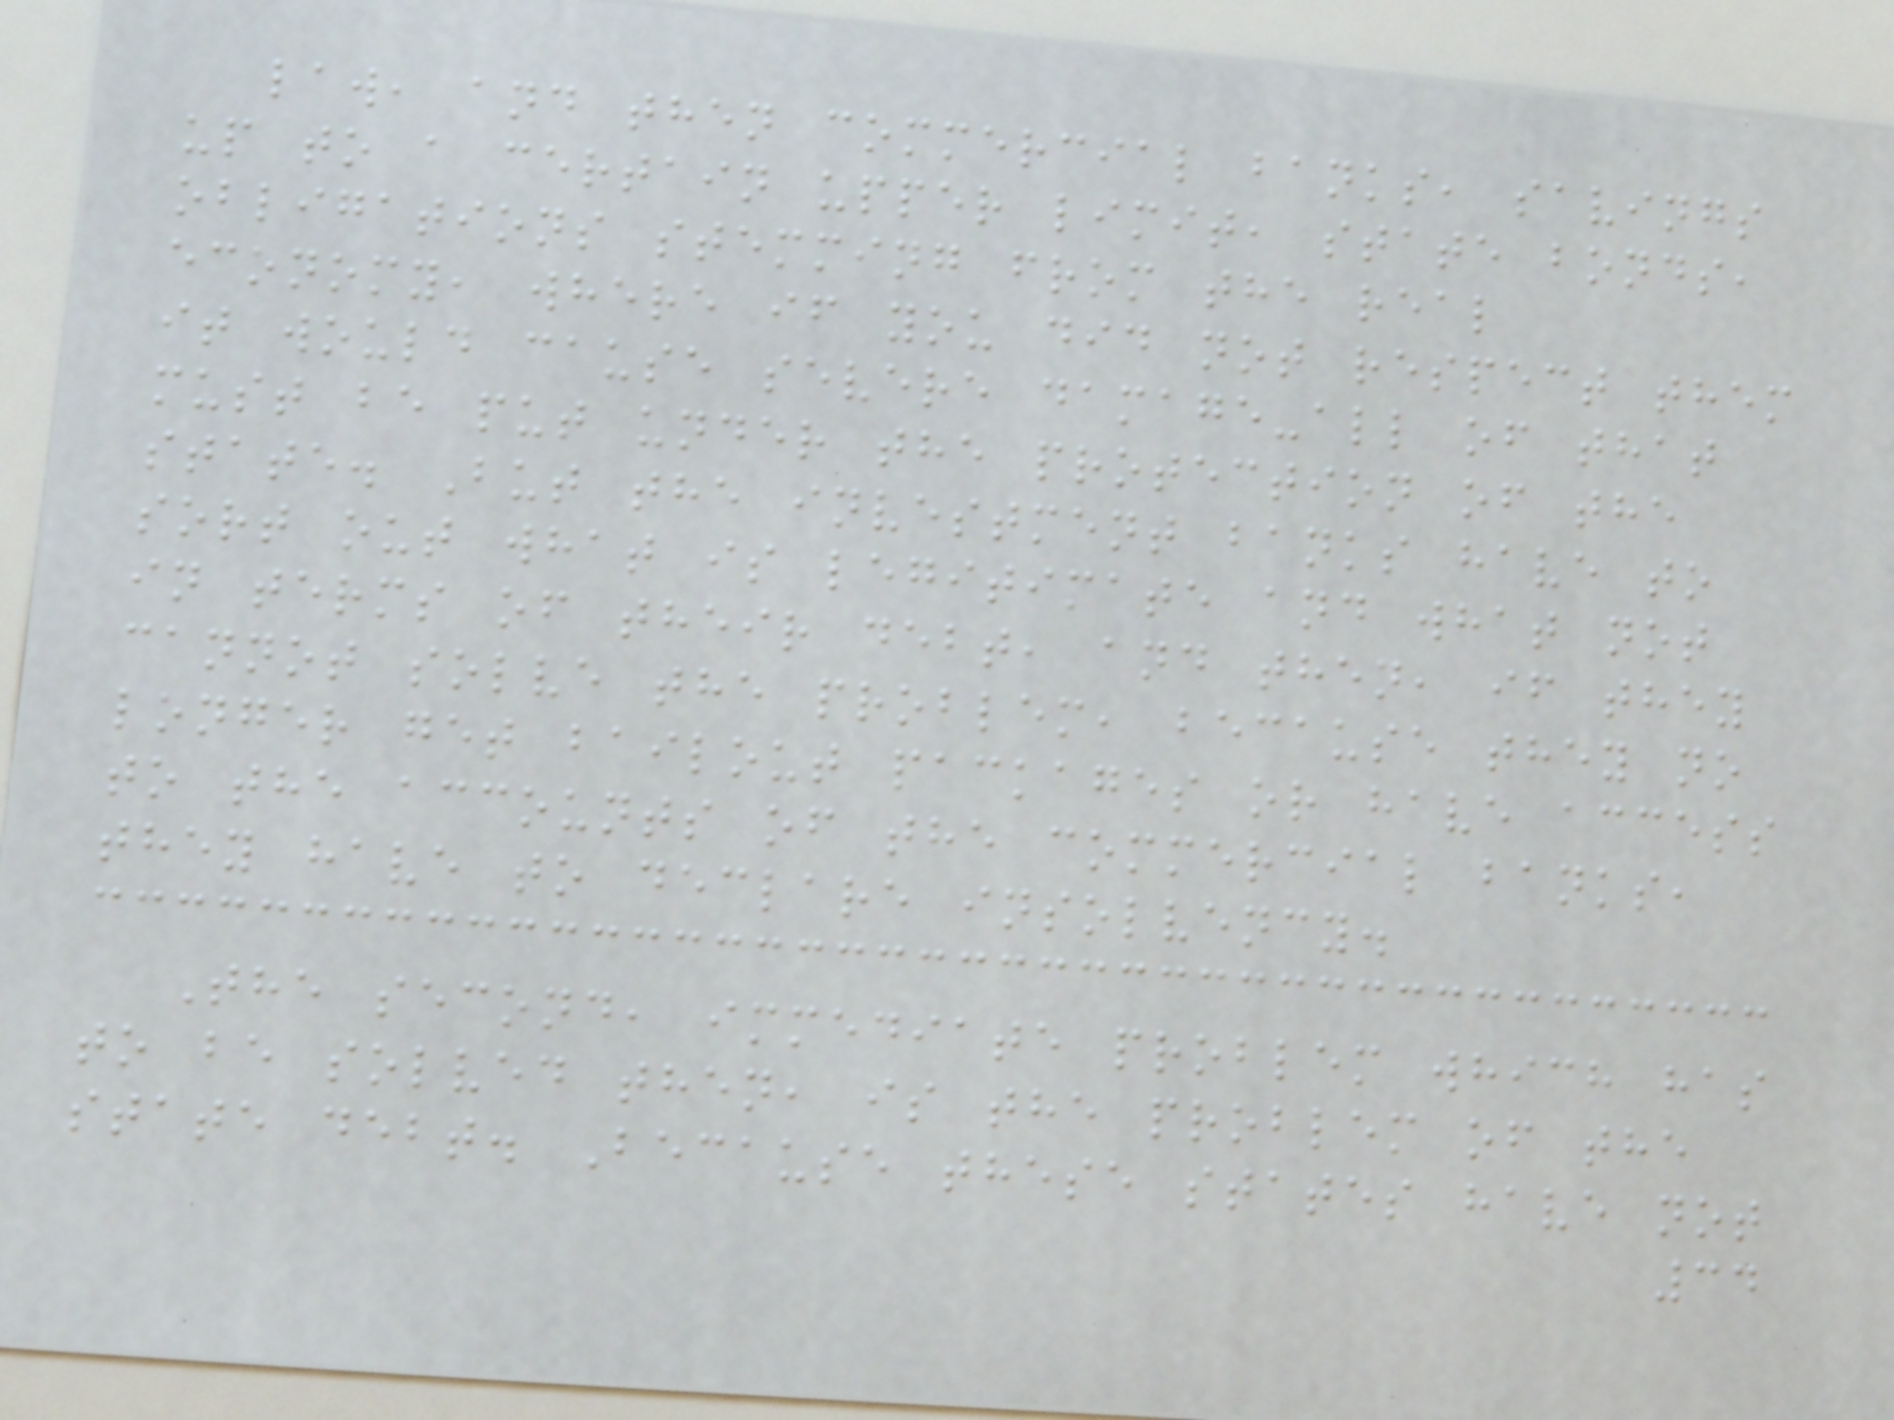law, and then commercial banks, savings
up to a certain upper limit, state bonds,
obligations stemming from the real
economy, where if you did not respect them
it would cause severe damage-all of that
must be put under the protection of the
state. But the investment banks have to
sort out what is legitimate and what not
in terms of their debt, and then, if they
cannot solve the problem, because they no
longer get bailout packages or have access
to the accounts of the commercial banks,
they have to declare insolvency.
The second, immediate problem which has
to be solved then, is the problem of the
state debt. Because these states have not
34
